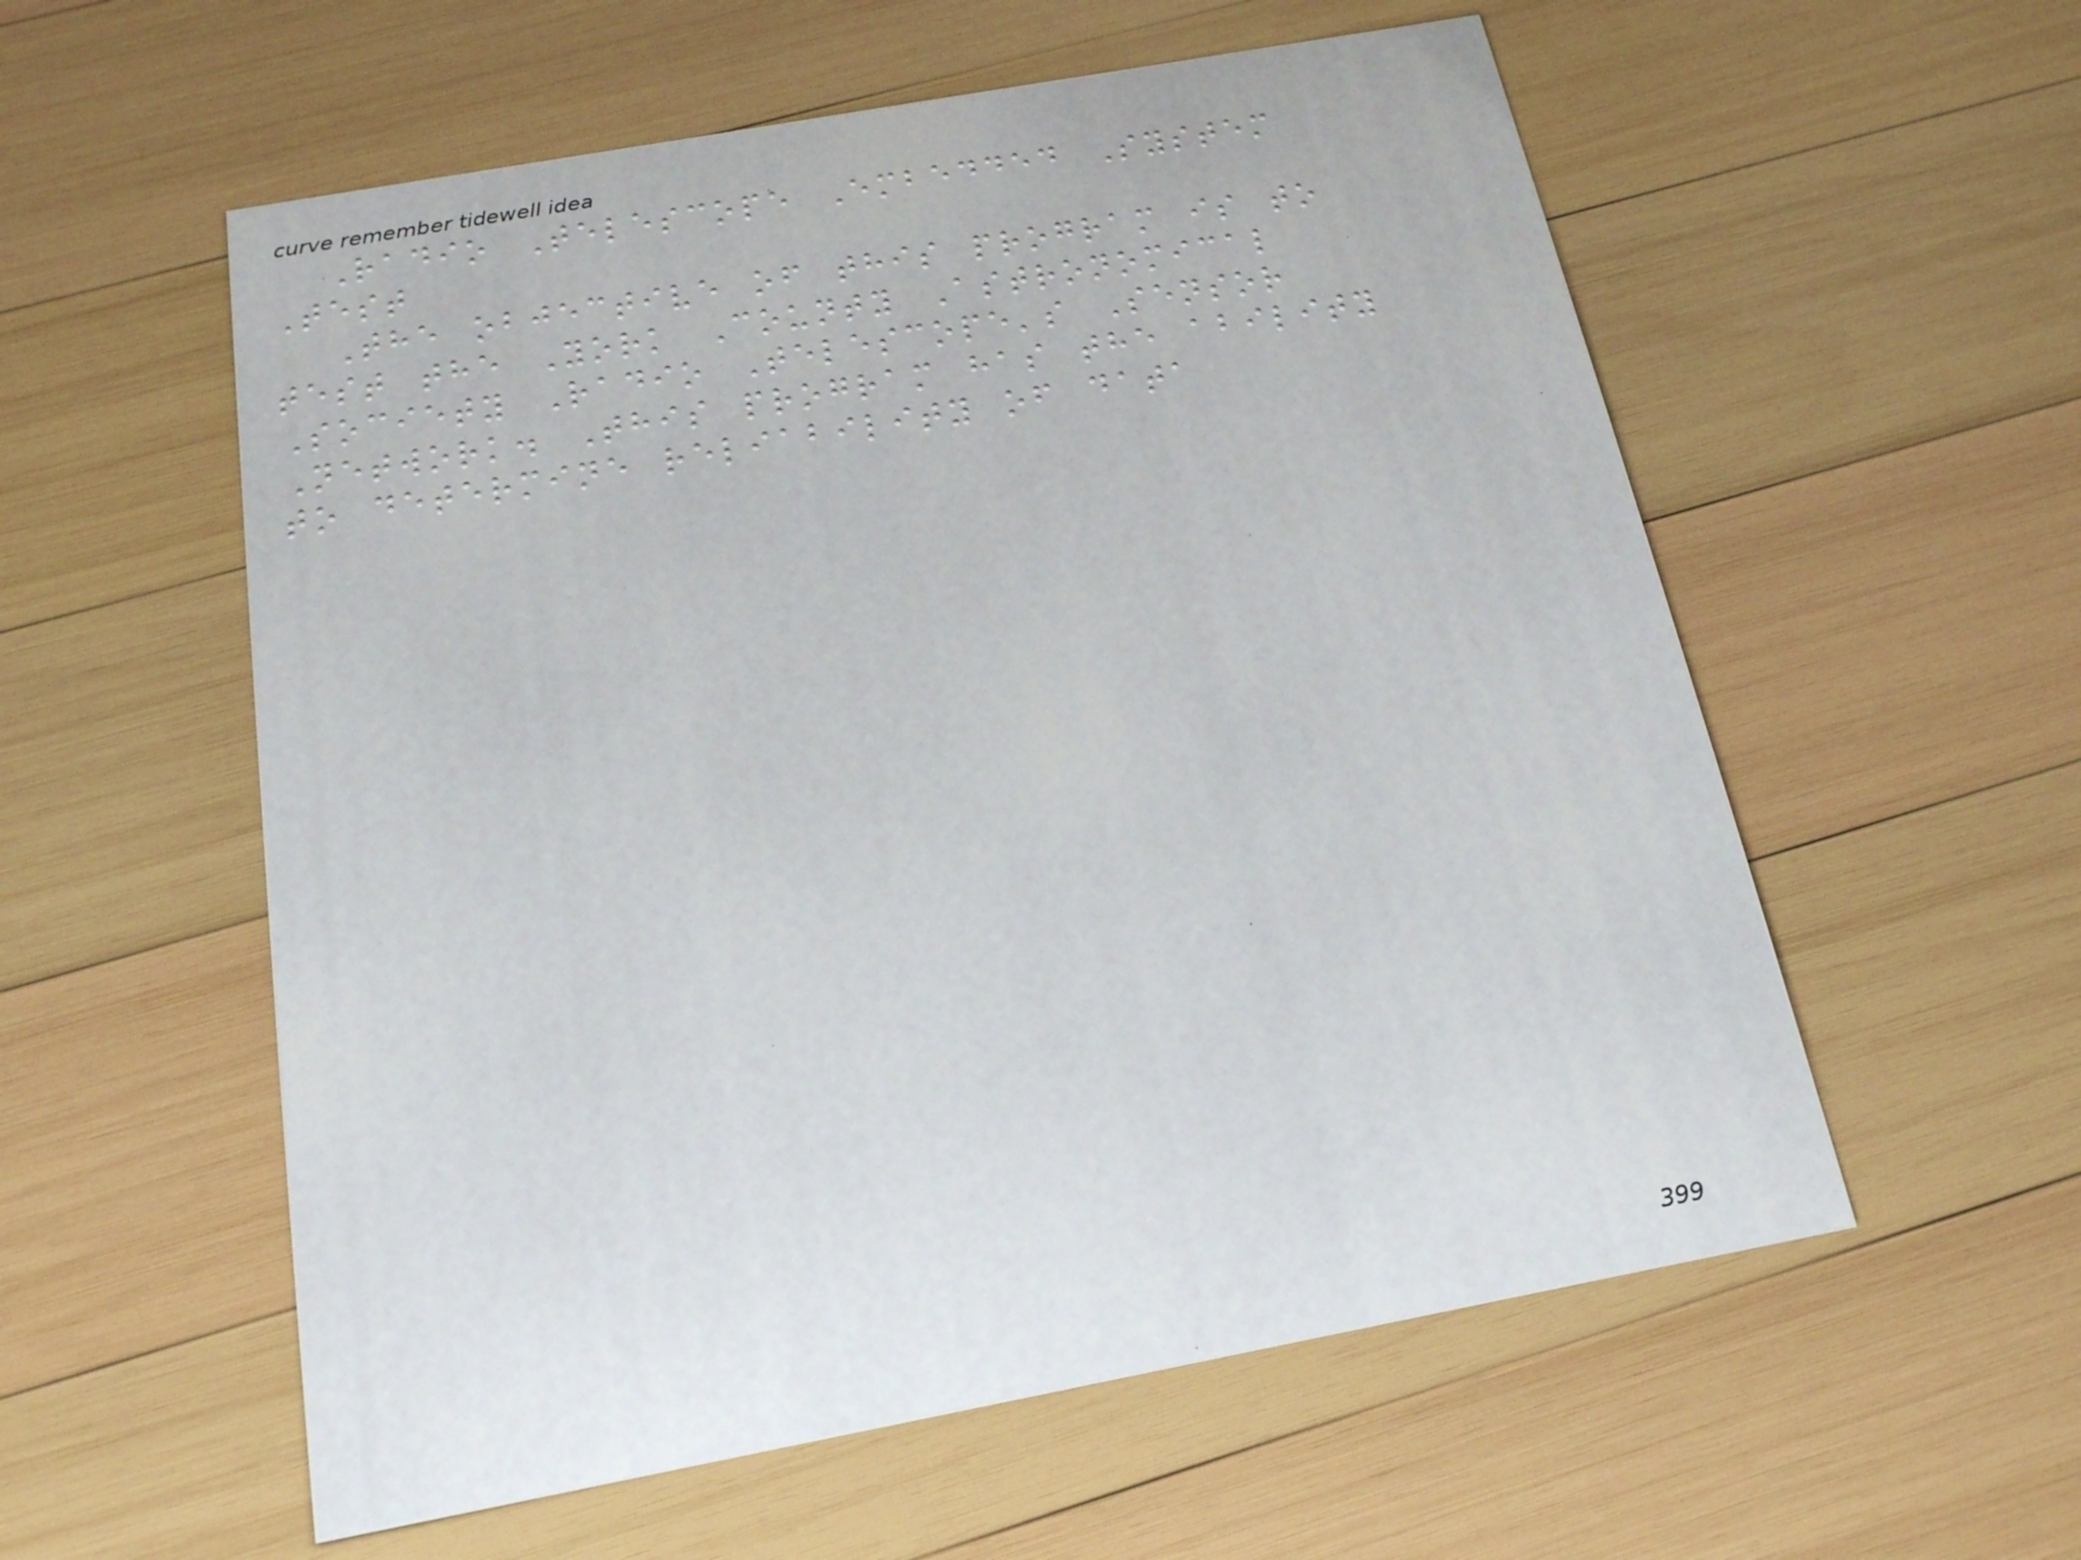Radio Telescope Embedded System
Test
The objective of this program is to
test the York County Astronomical
Society Radio Telescope's Sensor
Network. This program has the ability
to determine reliability of data
